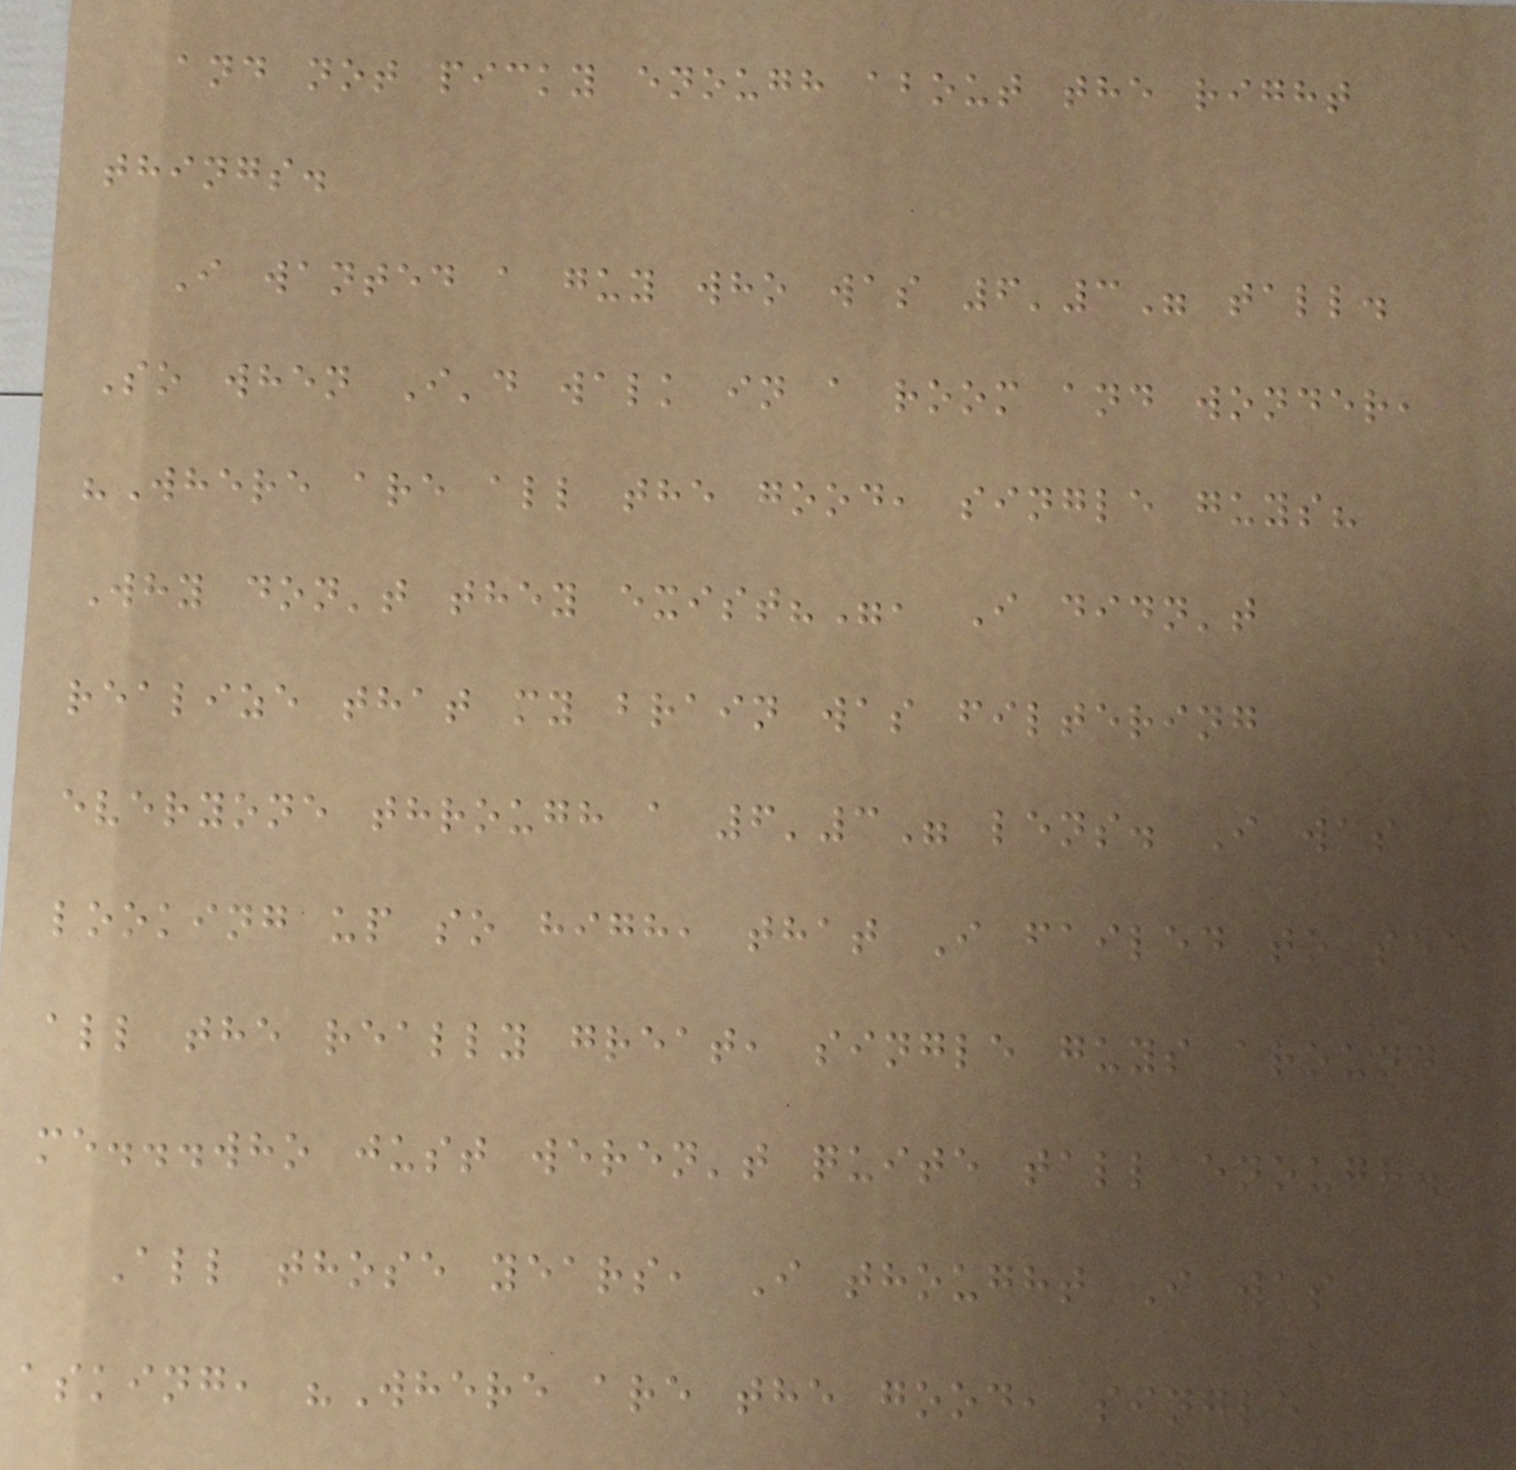and not picky enough about the right
things.
I wanted a guy who was 6'3" tall.
So when I'd walk in a room and wonder,
"Where are all the good, single guys?
Why don't they exist?", I didn't
realize that my brain was filtering
everyone through a 6'3" lens. I was
looking up so high, that I failed to see
all the really great, single guys around
me...who just weren't quite tall enough.
All those years, I thought I was
asking, "Where are the good, single
